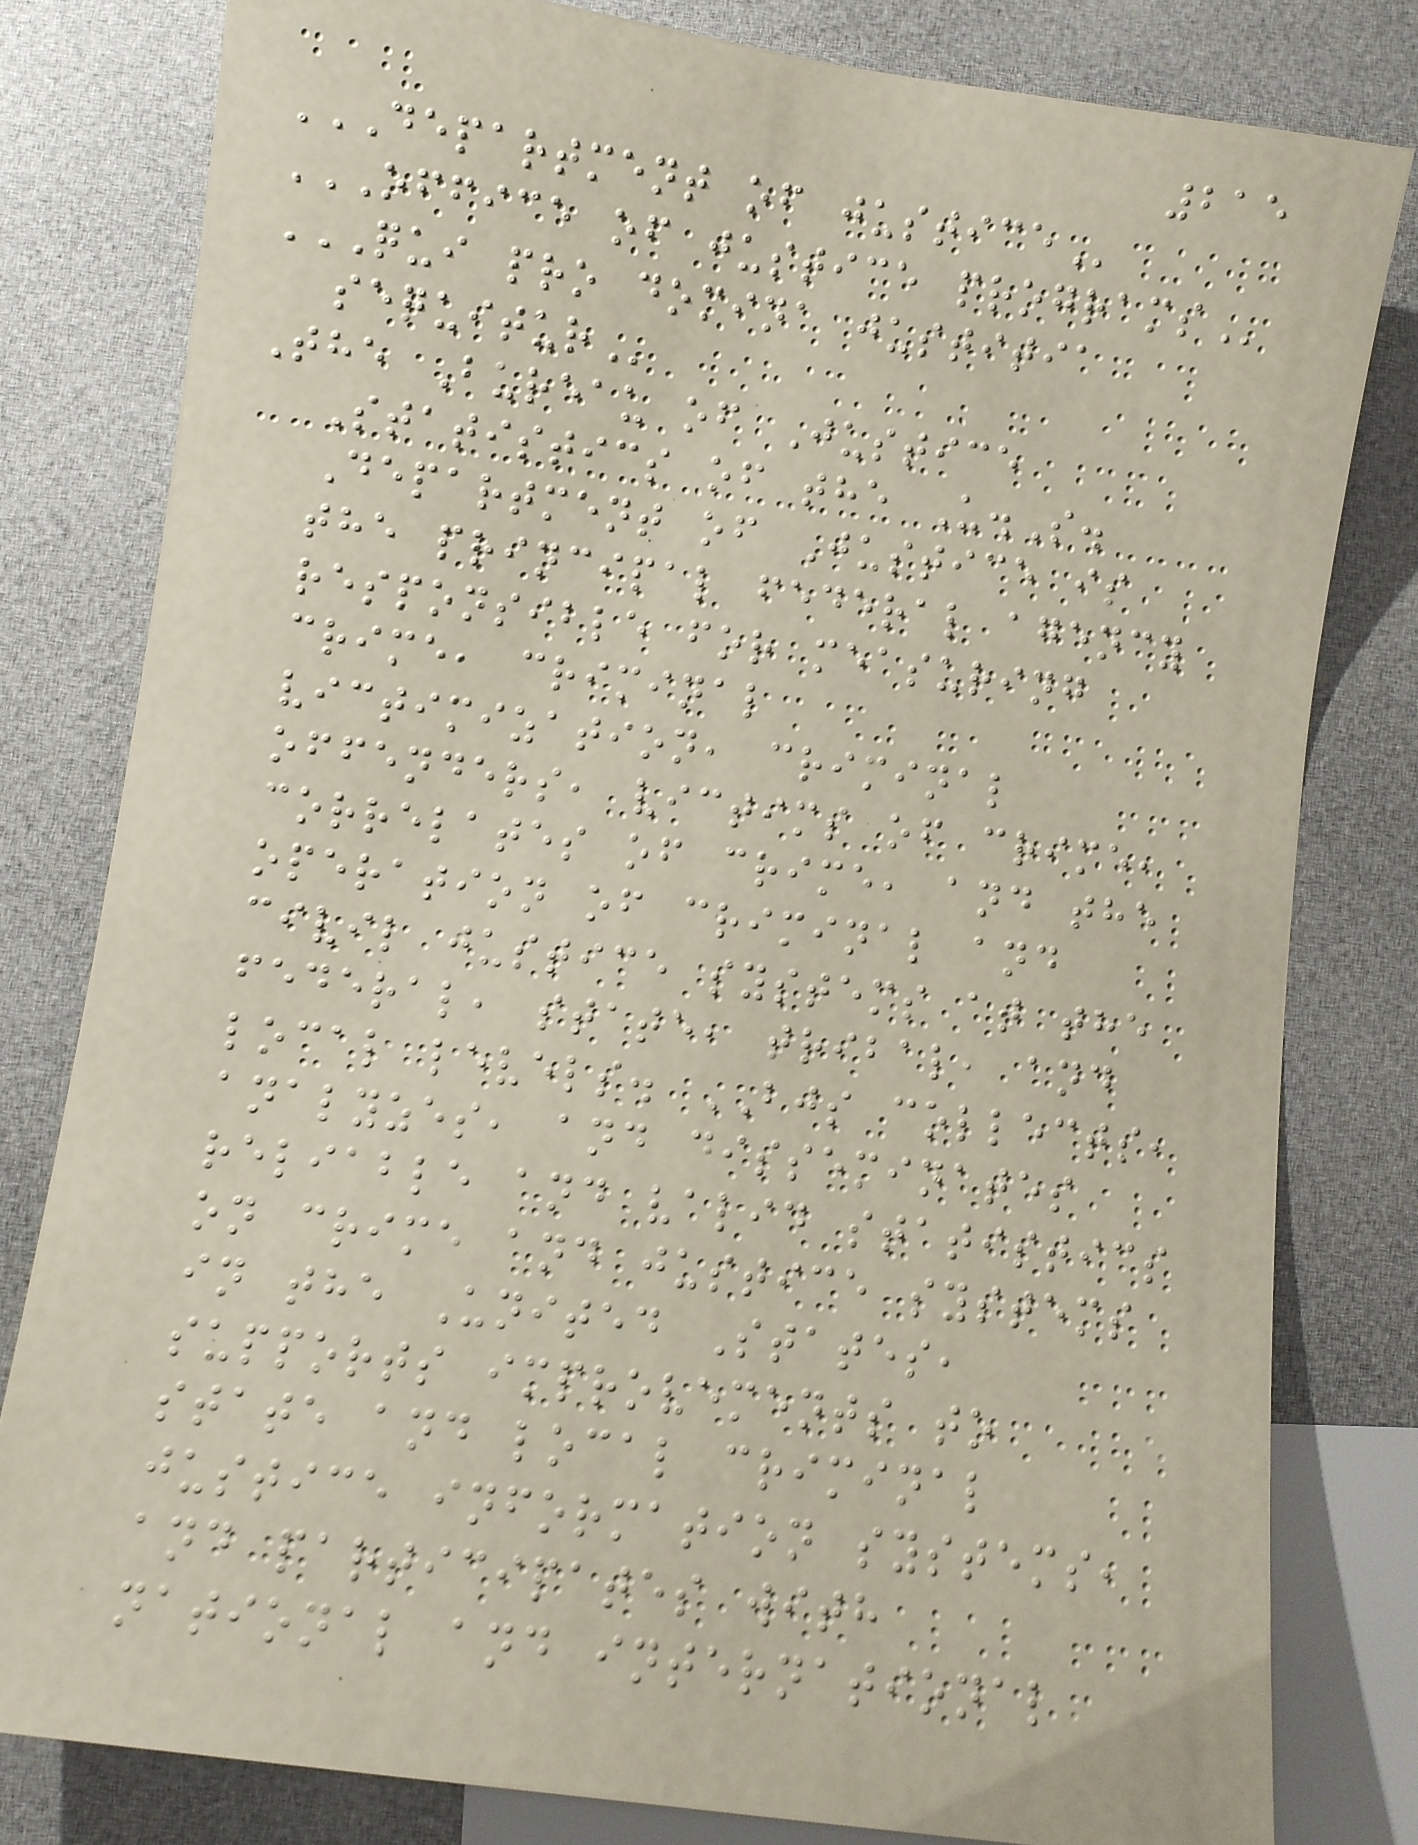215
DEPARTMENT OF JUSTICE
OFFICE OF JUSTICE PROGRAMS
QUI PRO DOMINA JUSTITIA
SEQUITUR
The Bureau of Justice
Statistics of the U.S.
Department of Justice is
the principal federal agency
responsible for measuring
crime, criminal
victimization, criminal
offenders, victims of crime,
correlates of crime, and the
operation of criminal and
civil justice systems at the
federal, state, tribal, and
local levels. BJS collects,
analyzes, and disseminates
reliable and valid statistics
on crime and justice systems
in the United States,
supports improvements to
state and local criminal
justice information systems,
and participates with
national and international
